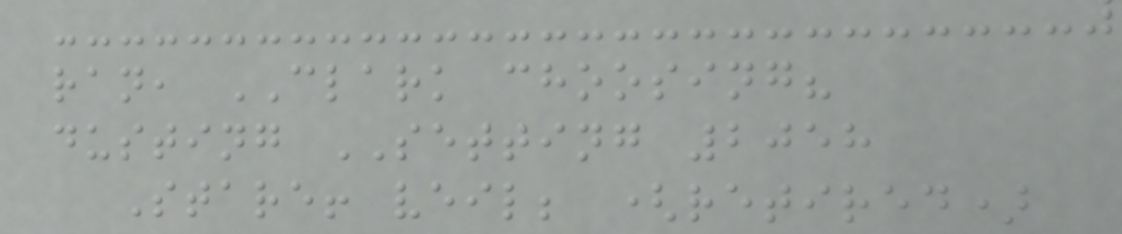ran, CLARK choosing?
dusting SETTING 2058
Stare! veil; (retired)
